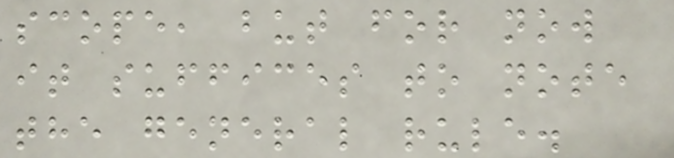scope, but for now
it suffices to note
the general rule.
